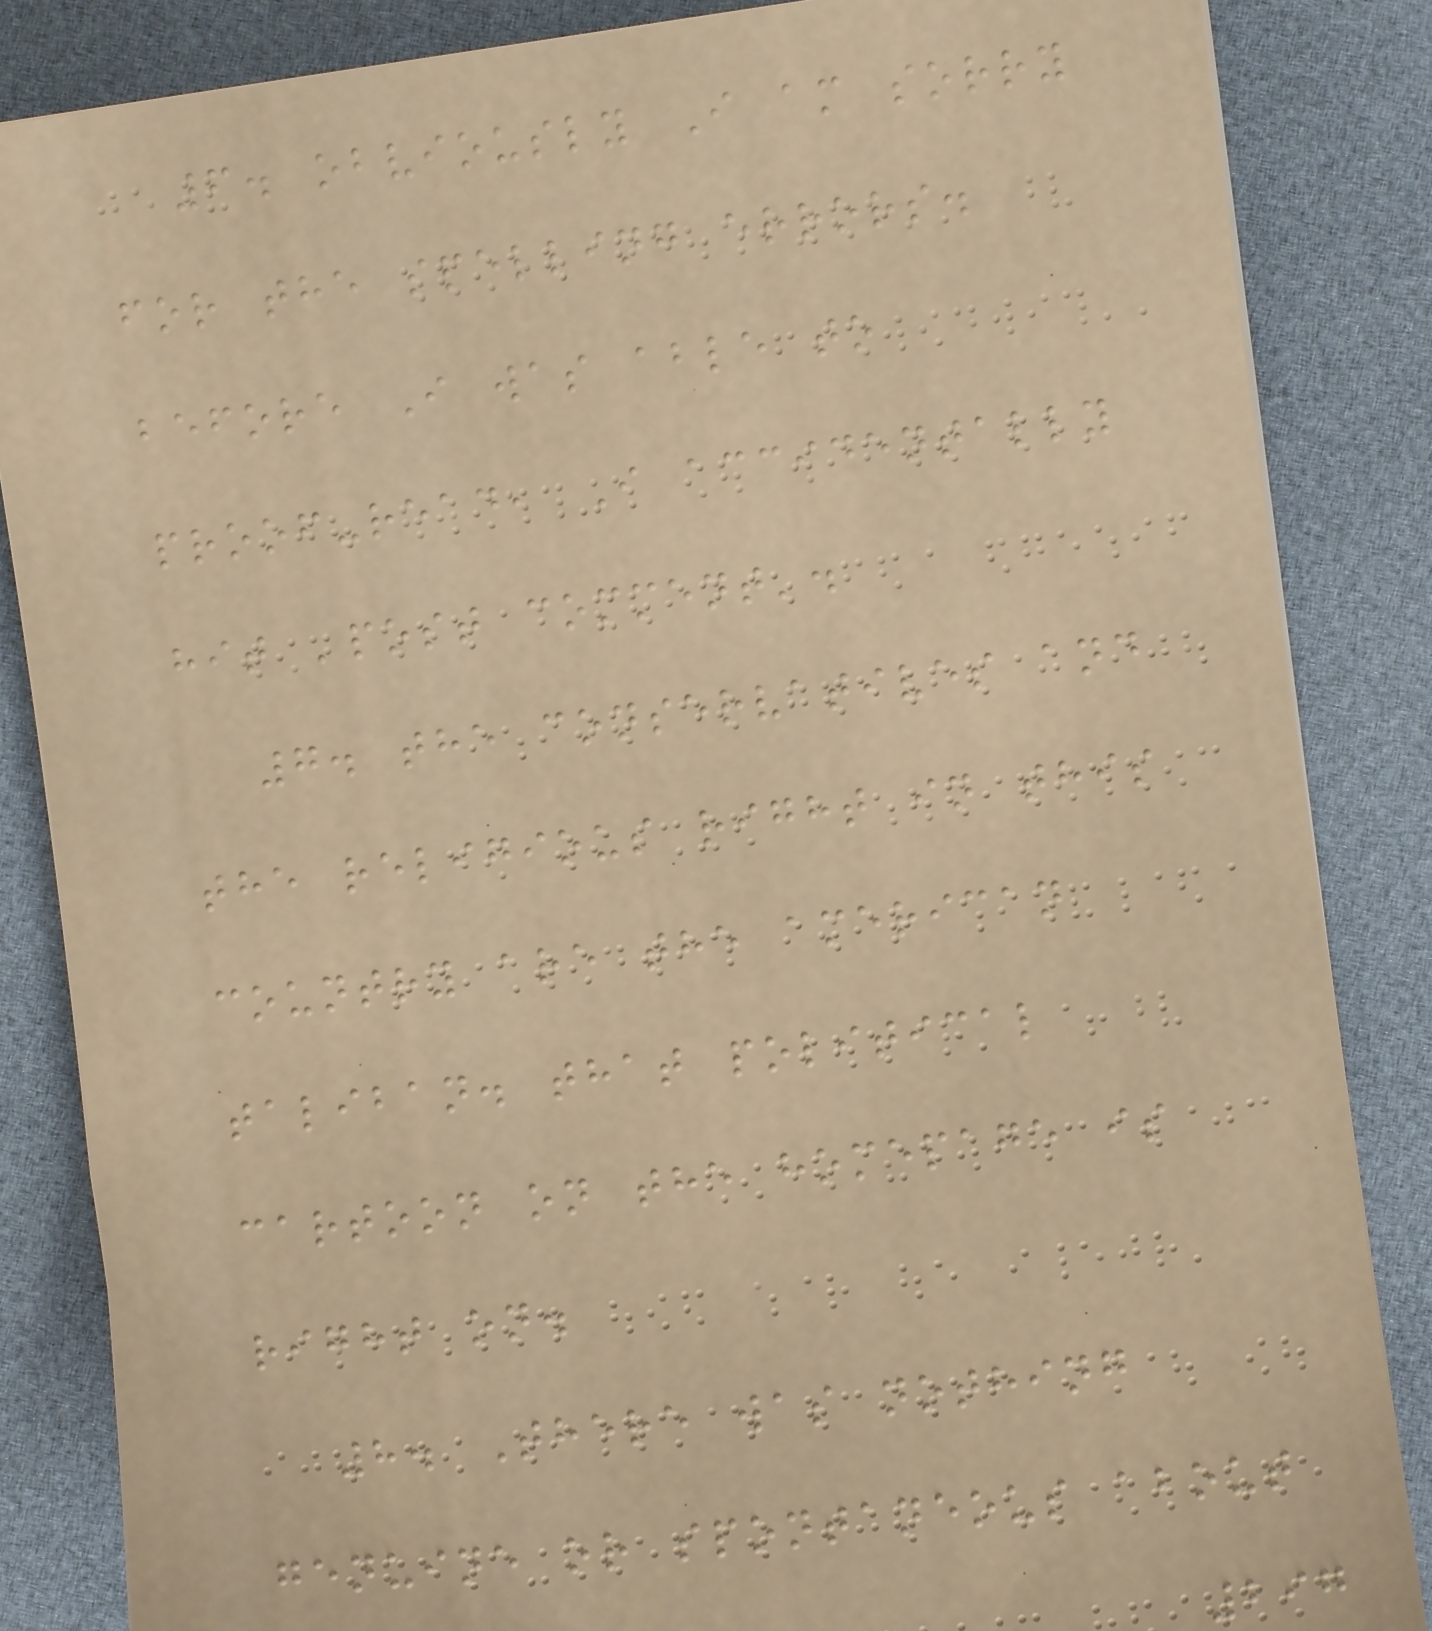6. obviously I am sorry
for the spelling errors.
before I was able to
proof-read, I accidentally
hit 'post comment'.
7. the conservatives and
the religious right in this
country are the american
taliban. that political
cartoon on the homepage is
right on.
8. There was nothing
genuine or spontaneous about
297
